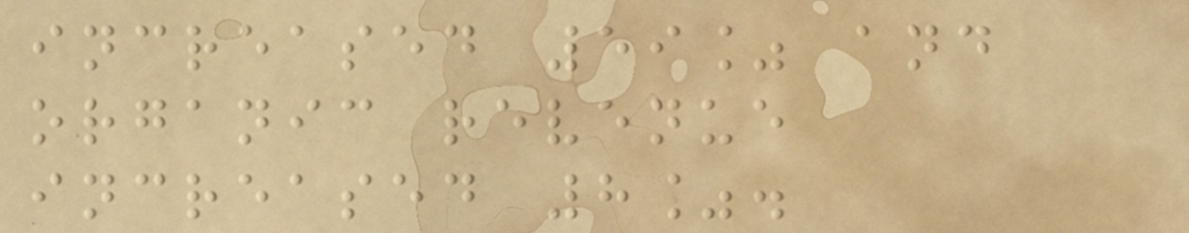increased 59% and
organic revenue
increased 8%.
